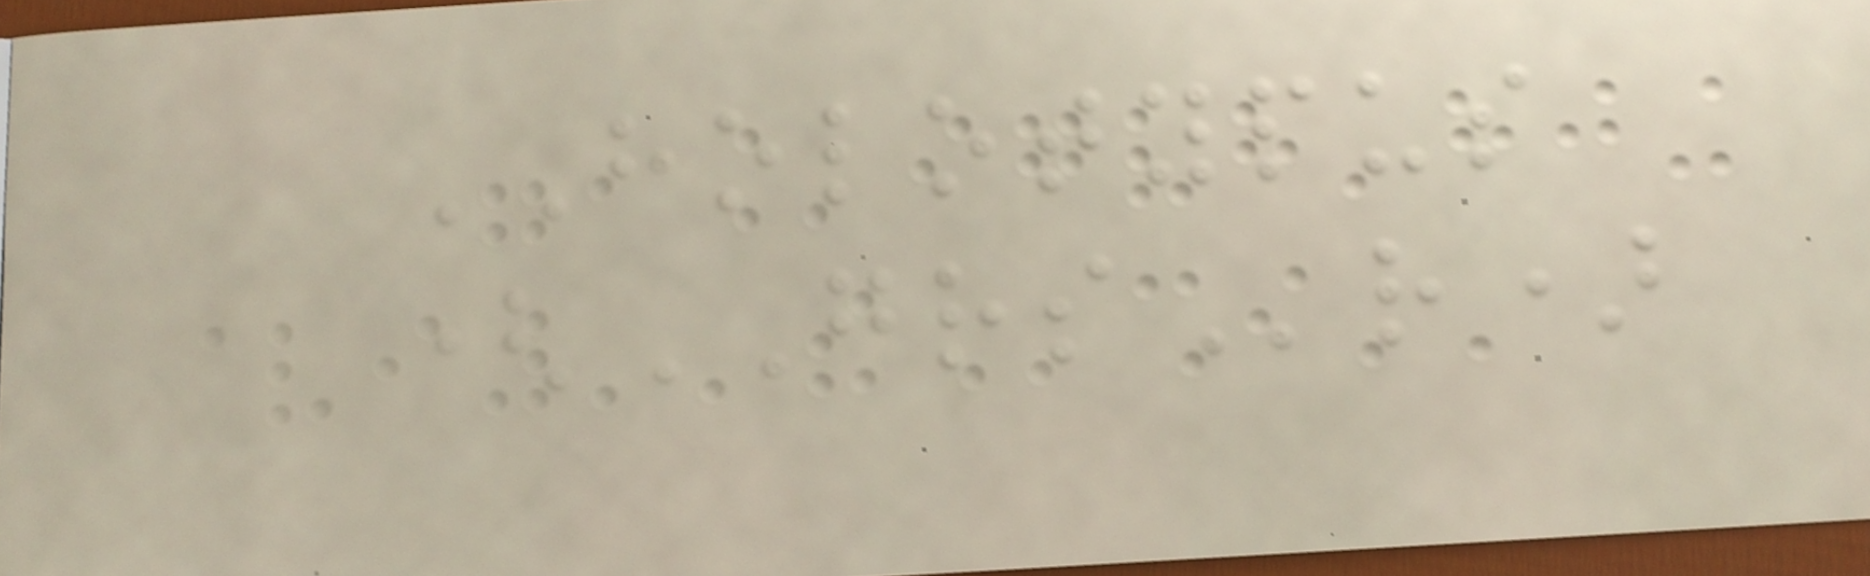HOLOTYPUS
(GRSr)
